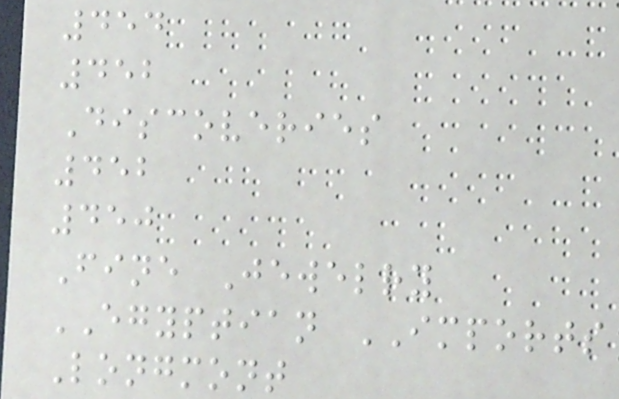454
452
Discoveries
452
450
Fine Jewelry
EGYPTIAN IMPORTS
Longmont
